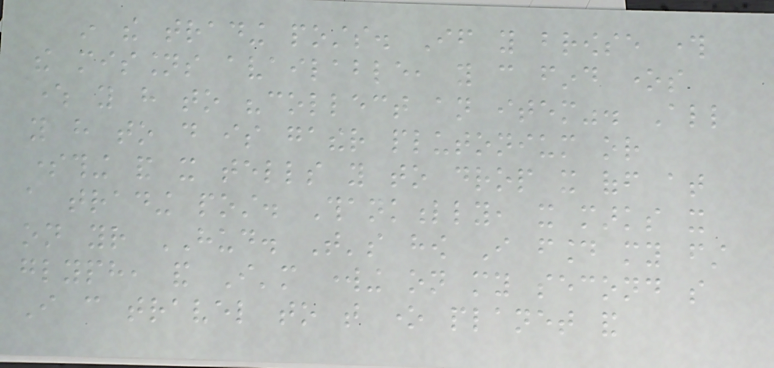in the trading posts. If you browse through
the missions available, you can find ones
where you have to "collect an item". All
you have to do is gather plutonium or
something and it tells you to drop it off at
a trading post. Thankfully, it marks it
on your HUD. That's how I found my first
glyph, and I'm working on my second so
I can travel to that one planet and
